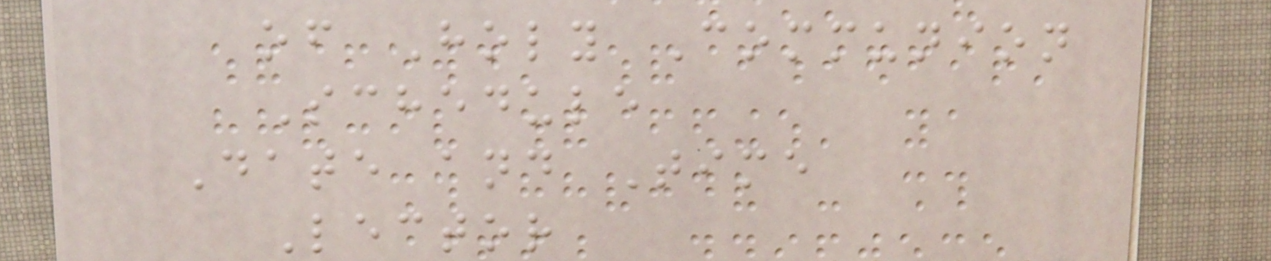of Holy Communion
Schedule
Date and Time
Lector
